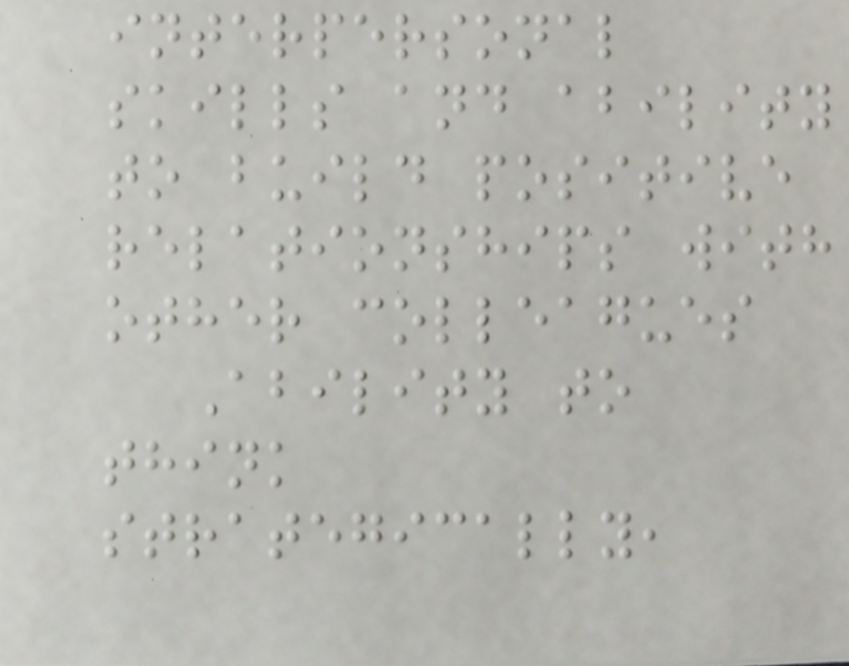interpersonal
skills and ability
to build positive
relationships with
other colleagues
Ability to
think
strategically,
